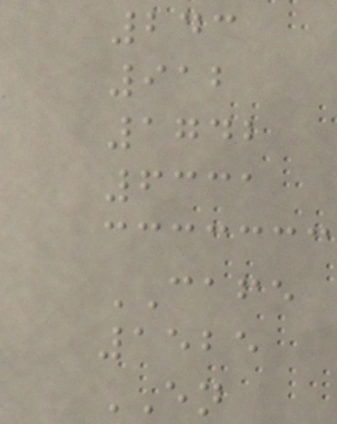243
912
1742
6331
CAFE
1525
EN
